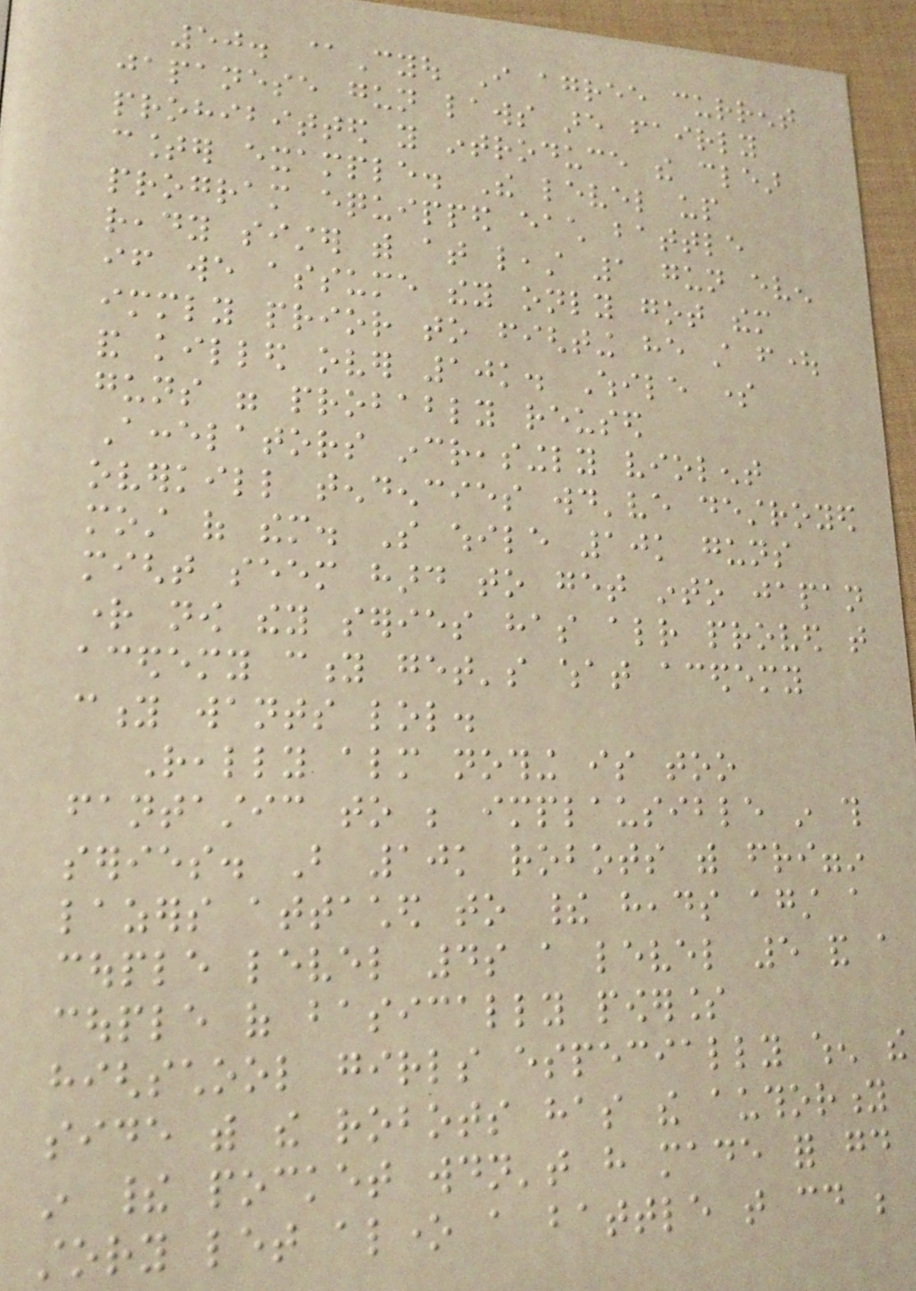50. @Cyou I agree current
japanese gun laws are fairly
prohibitted you introduce the clear
counter example. The level up
program equipped each battle
ready sister with at least 1 gun even
if we assume they only got them
immediately prior to fighting he still fought
and killed over 10k. While some
guns were probably reused
Accelators increasingly violent
overkill tendencies would've destroyed
most of them. So while 10k guns
might seem hard to get into japan
right now they series has already proved that
acedemy city get's what acedemy
city wants lol.
Really almost nothing is too
fantastic to be implausible in this
series. But 10k robots with friggin
lazers attached to their heads against a
couple level 4s a level 5 and a
couple of basically powerless
highschool girls especially when the
side with the robots has the authority
in their pocket wouldn't have made for good
story let alone a battle that could be
